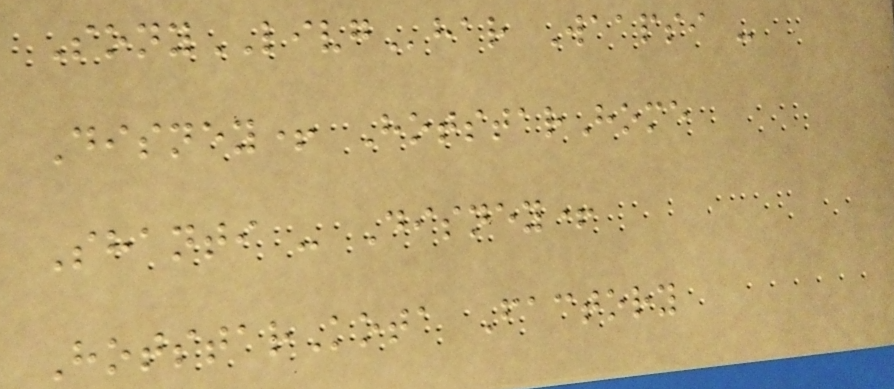SonyLIVGhar Waapsi -
Disney+ HotstarHome
Shanti - Disney+
HotstarKota Factory
